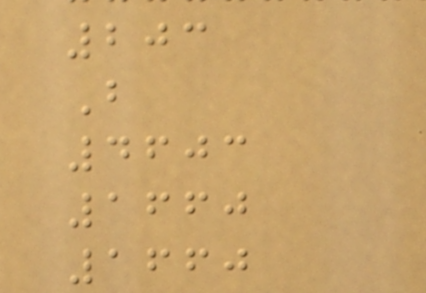203
B
4603
1660
1660
